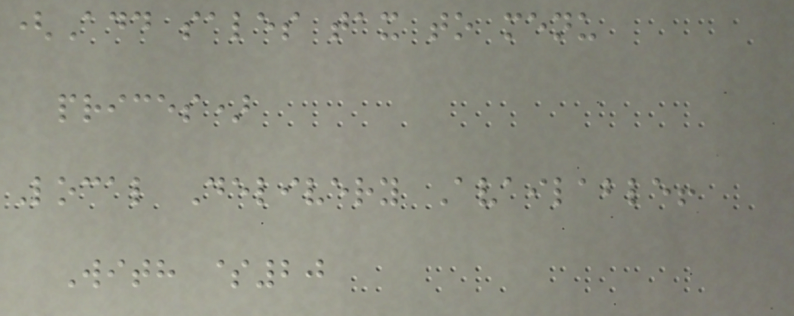(Add sales tax to menu
prices)
Local Delivery Available!
With $20
